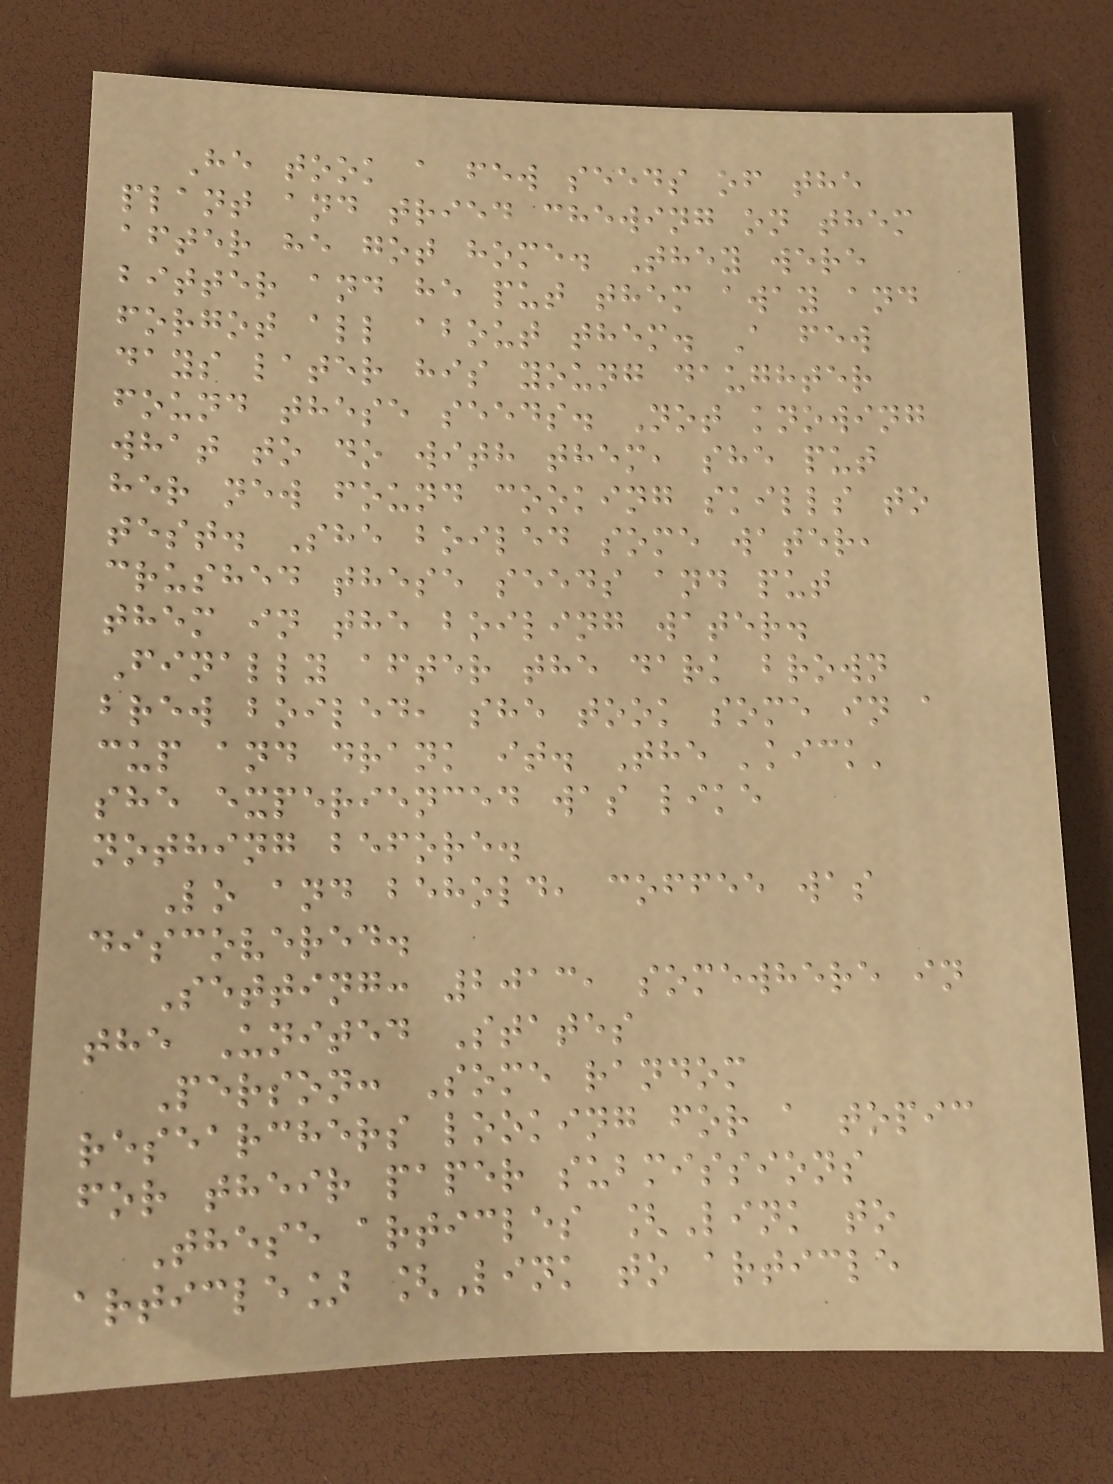He took a few seeds of the
plant and tried chewing on them
after he got home. They were
bitter and he put them away and
forgot all about them. A few
days later his young daughter
found these seeds. Not knowing
what to do with them, she put
her new found cooking skills to
test. She boiled some water,
crushed these seeds and put
them in the boiling water.
Finally after the dark brown
brew boiled, she took some in a
cup and drank it. The 'kick'
she experienced was like
nothing before.
Lo and behold, coffee was
discovered.
Setting: 2013, somewhere in
the United States
Person: Some random
researchers looking for a topic
for their paper submissions
These articles [Link to
article] [Link to article
